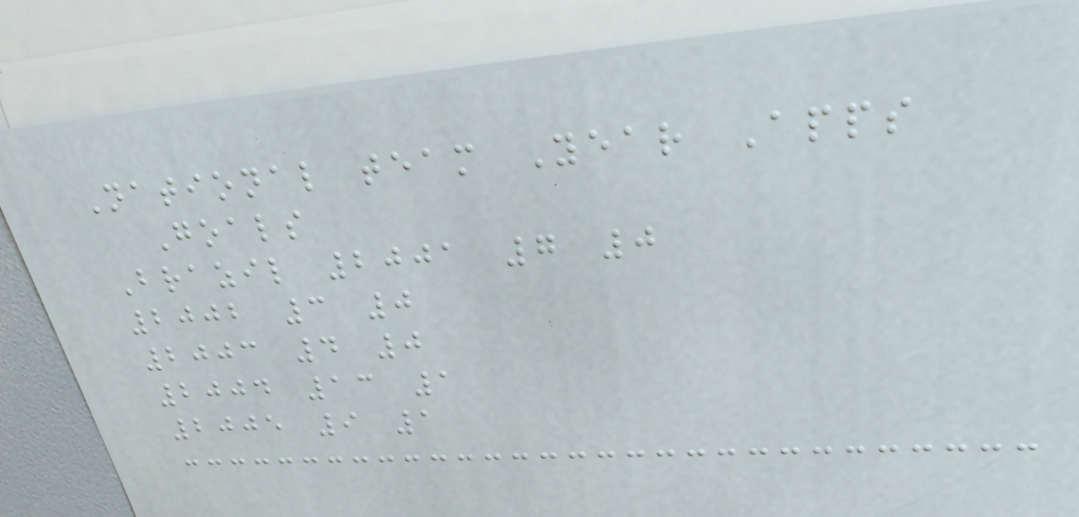National team Year Apps
Goals
Brazil 2001 7 0
2002 3 0
2003 4 0
2004 13 1
2005 9 1
